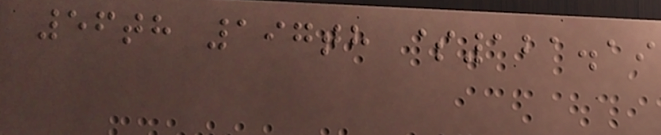56th 197th $121.19
